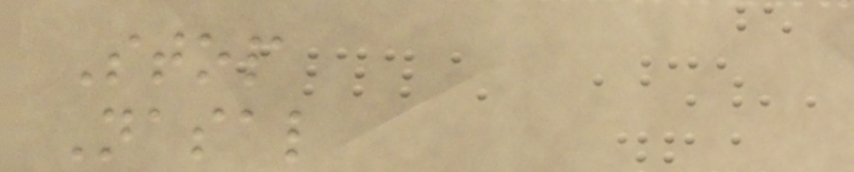Stop
Nasal
